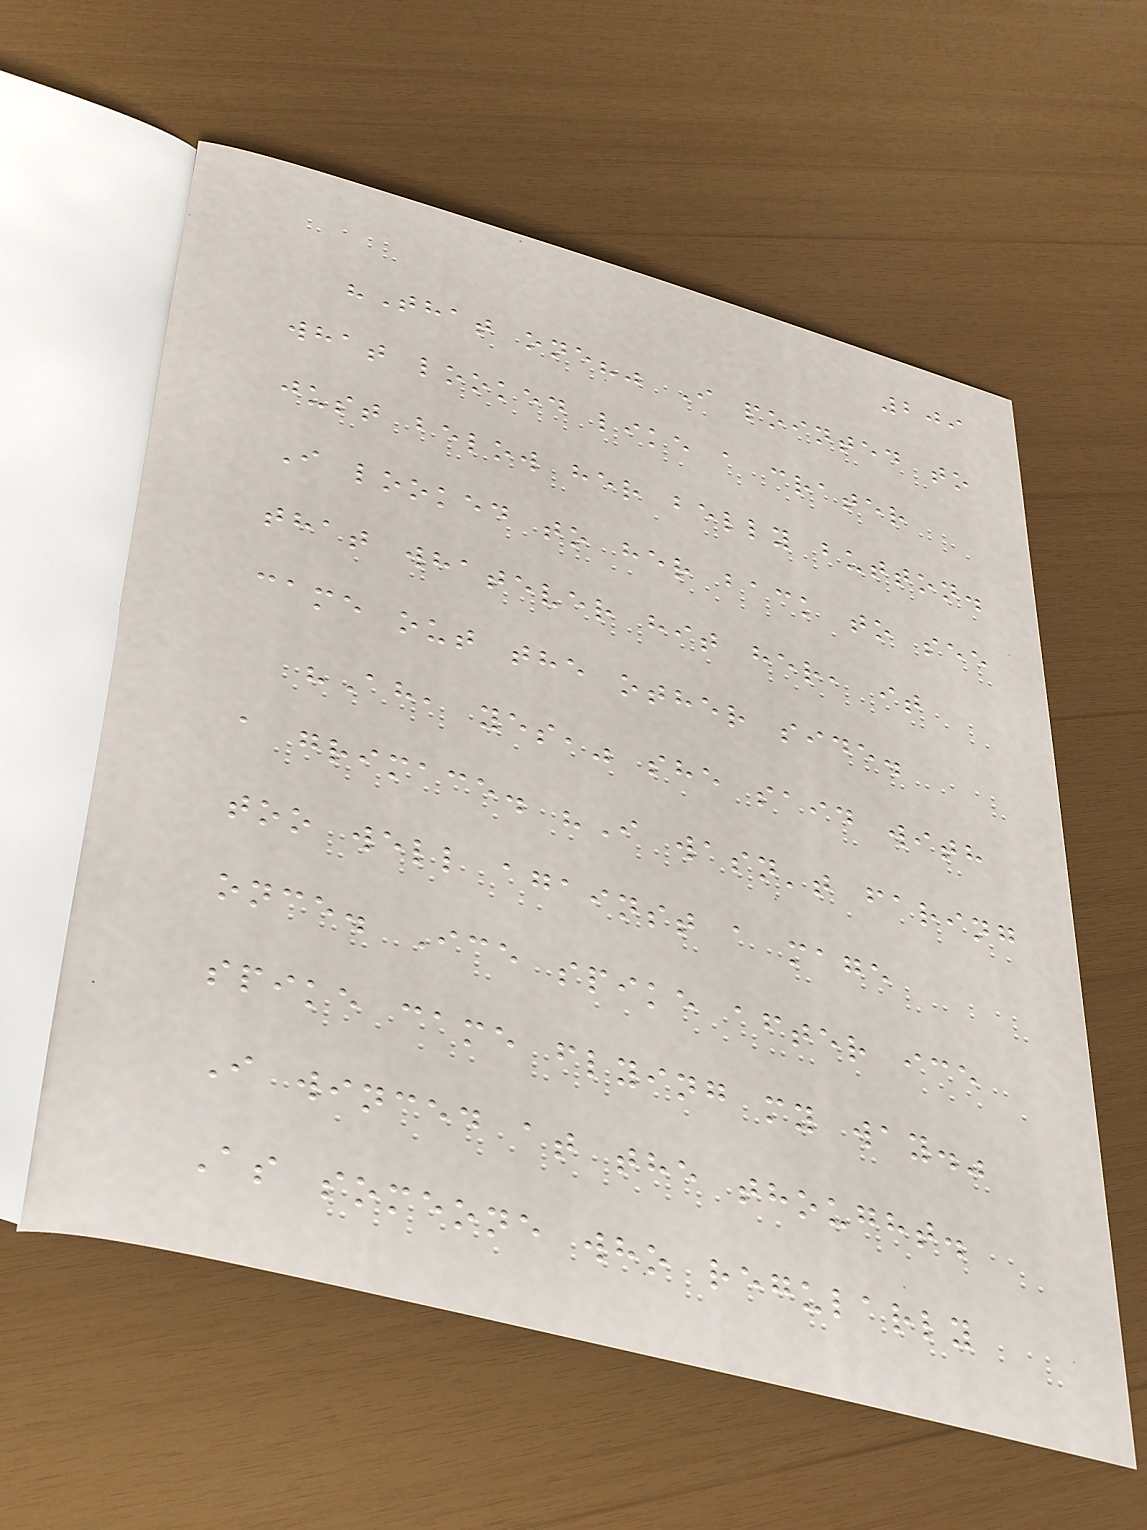209
"That one?" I pointed to
what looked like a crater
just below her belly button.
I looked to her back to see
that whatever hit her, it
came out the other side.
"Ah, yes," she said with
a grimace. "I wasn't faring
too well against a mage
once. Ice spike after ice
spike came flying my way."
I winced at the thought.
As someone who regularly
